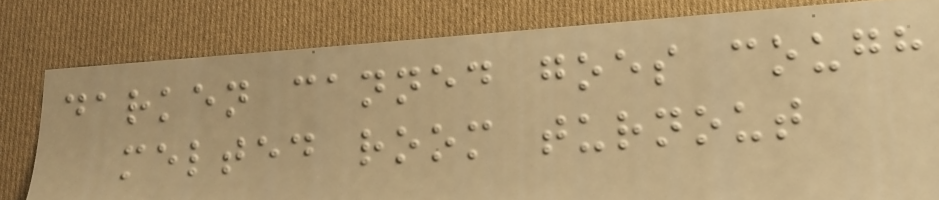darken canned goes cough
melted room turnout
